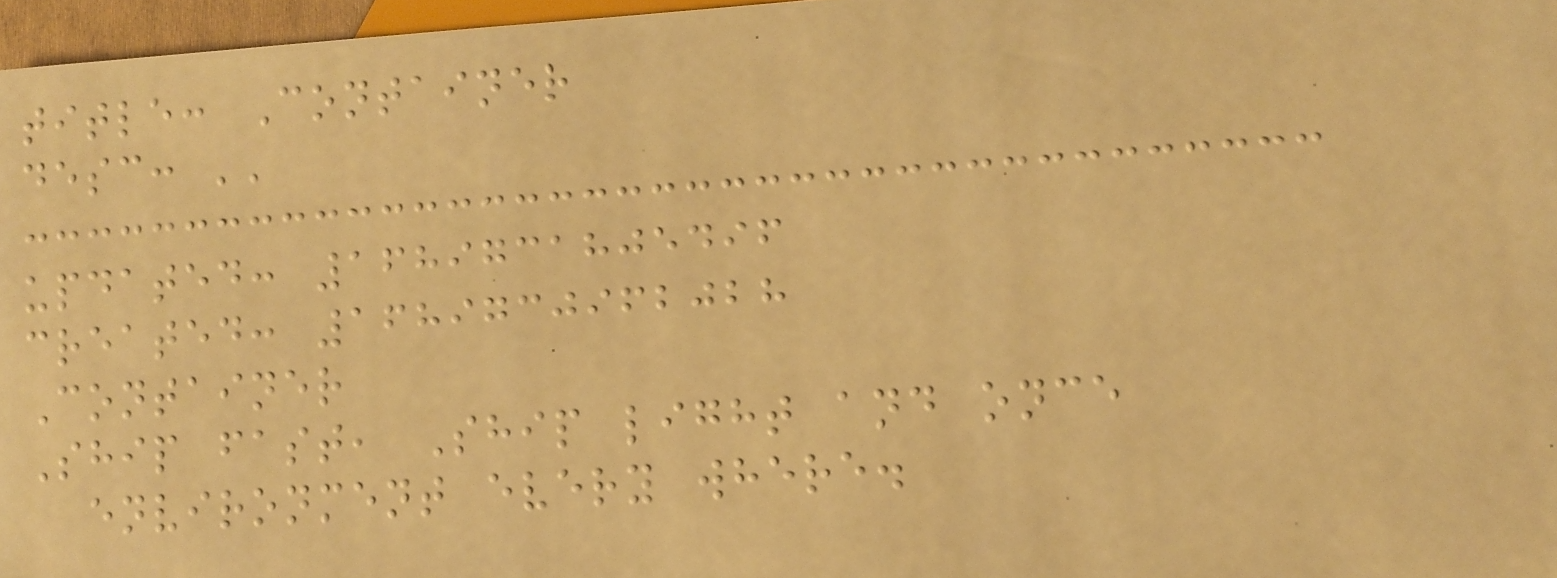title: Container
desc: ''
updated: 1689731805496
created: 1689730962028
Container
Ship fast, Ship light and once
environment every where.
